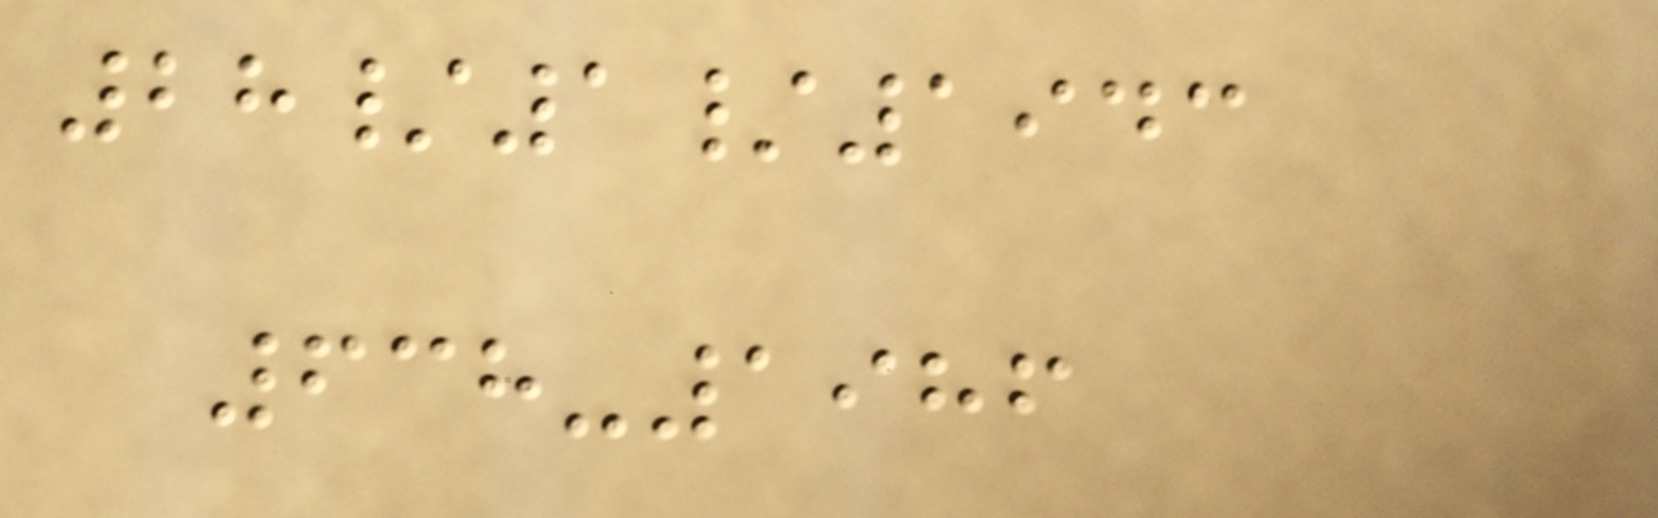28/1/1943
638-1986
